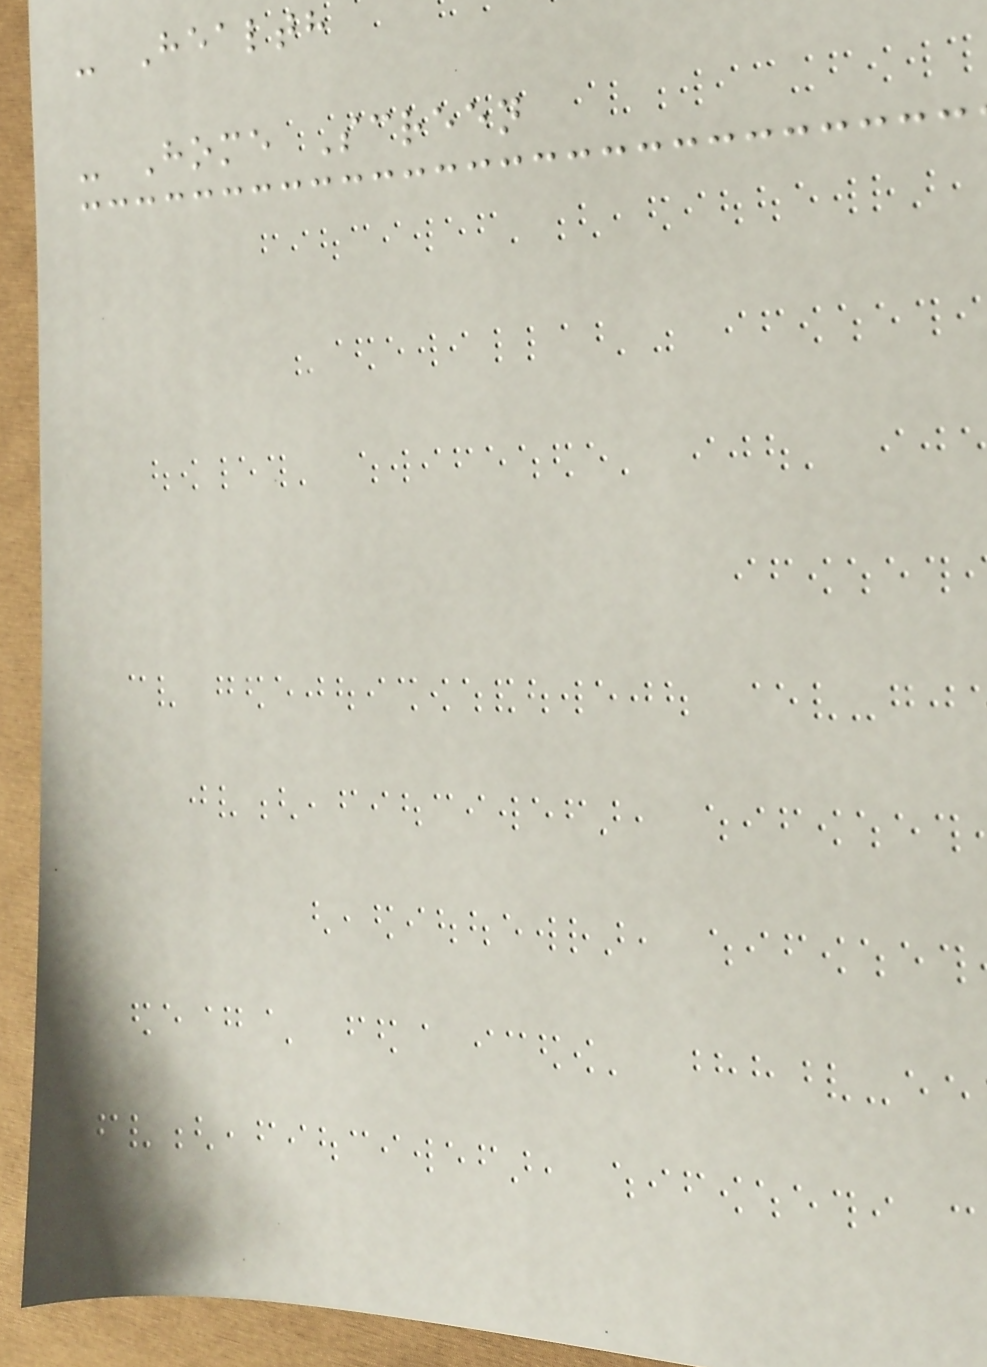- Health
- Home Screen
